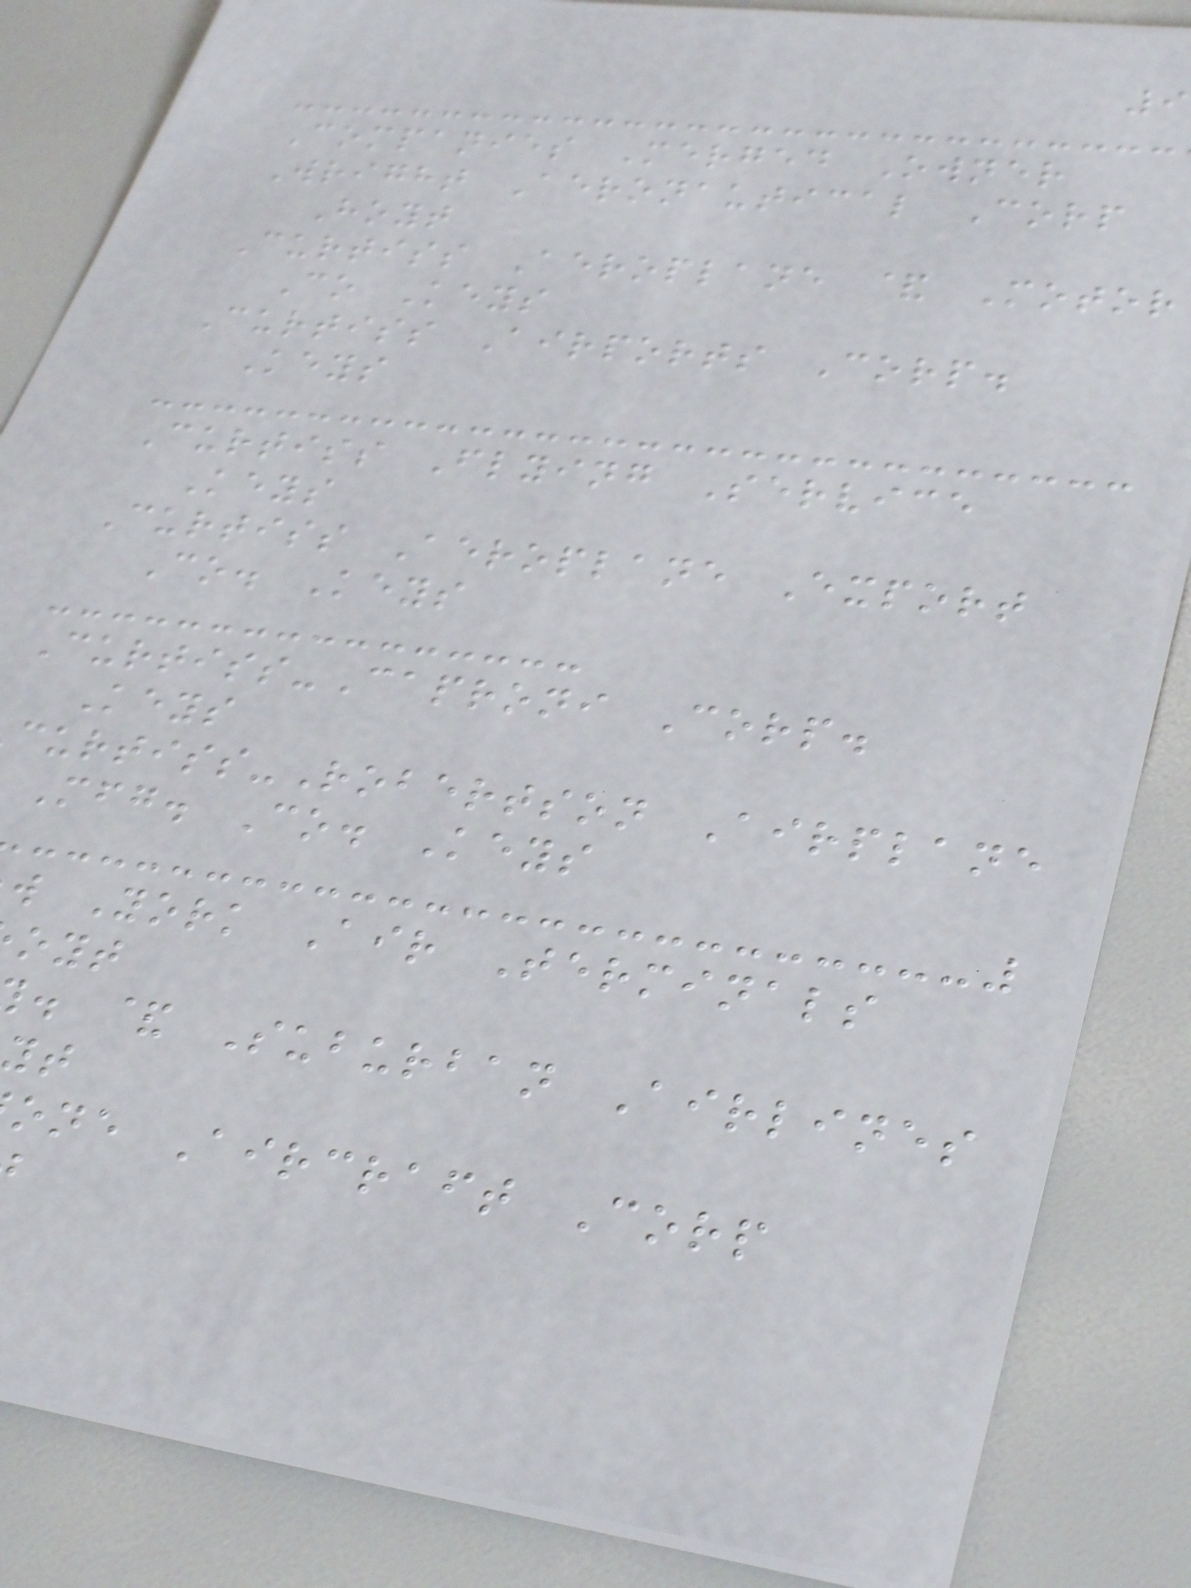Companies Merged Owner
Wright Aeronautical Corp
Hoyt
Curtiss Aeroplane & Motor
Co Keys
Curtiss Airports Corp.
Keys
Curtiss Flying Service
Keys
Curtiss Aeroplane Export
Co. Keys
Curtiss-Caproni Corp.
Keys
urtiss-Robertson Airplane
Mfg. Co. Keys
w York Air Terminals
. & Suburban Airlines
one Aircraft Corp
